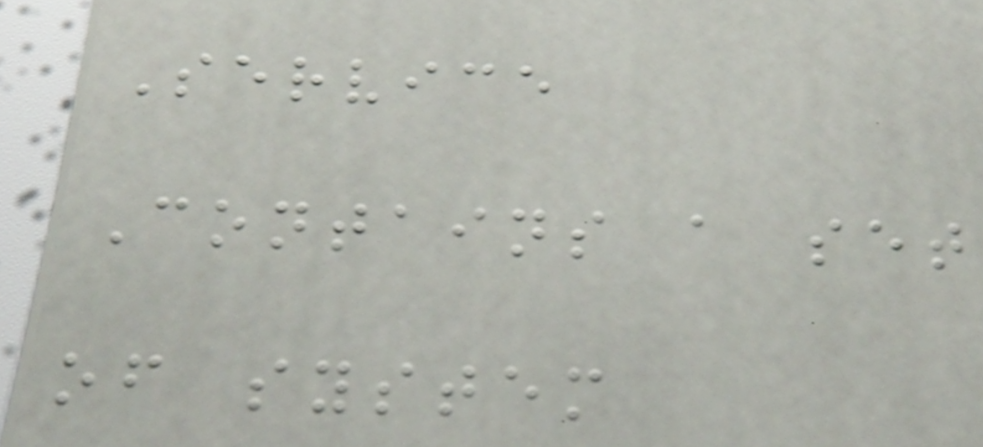Service
Contains a set
of system
